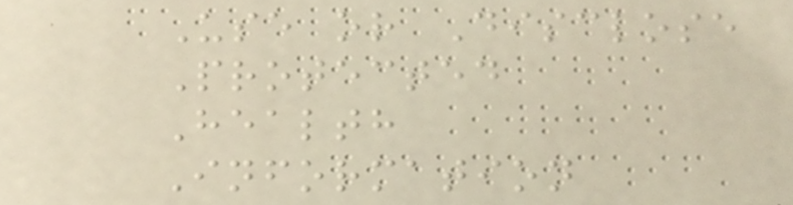Use or Disclose
Protected
Health
Information
